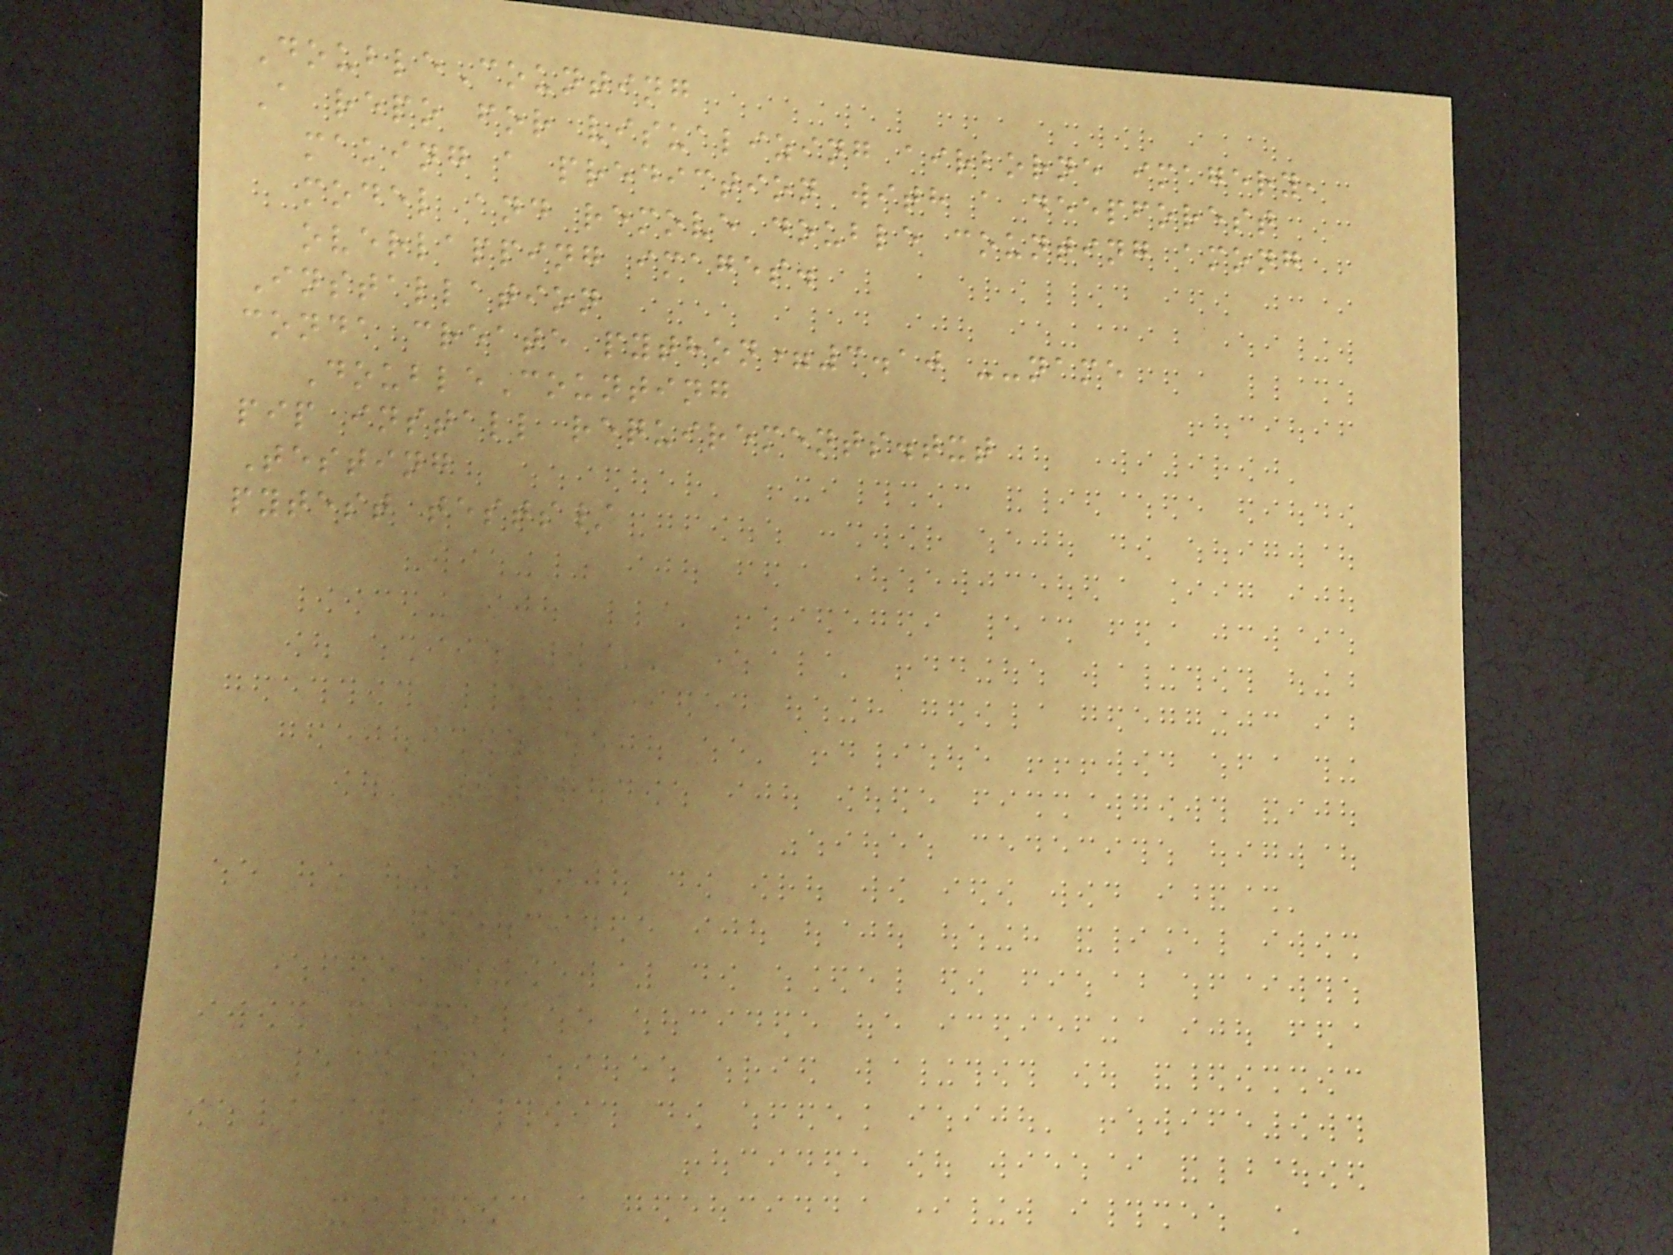DoubleCounting
A repo for visualizing airborne imagery,
making a prediction with a deepforest
model and remove double counting among
overlapping images.
Installation
conda create python=3.10 --name
DoubleCounting
pip install requirements.txt
Testing
pytest tests/
